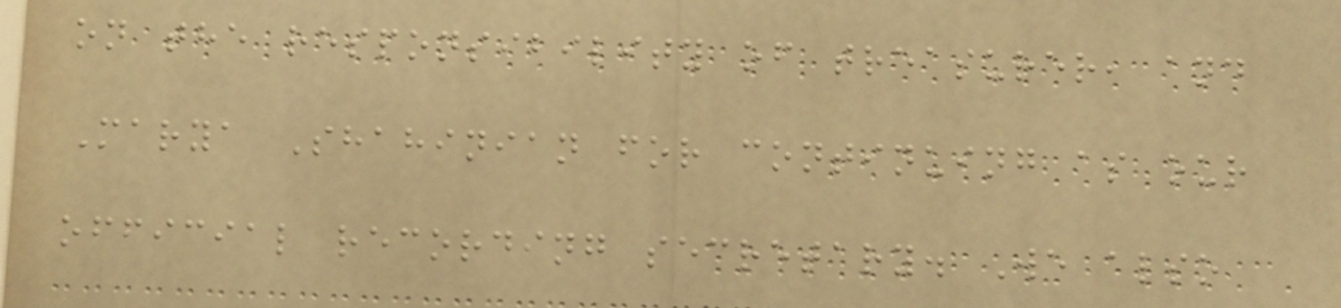on the responsibility of treasurer, and
Marya Shahinian for continuing as our
official recording secretary. We also
